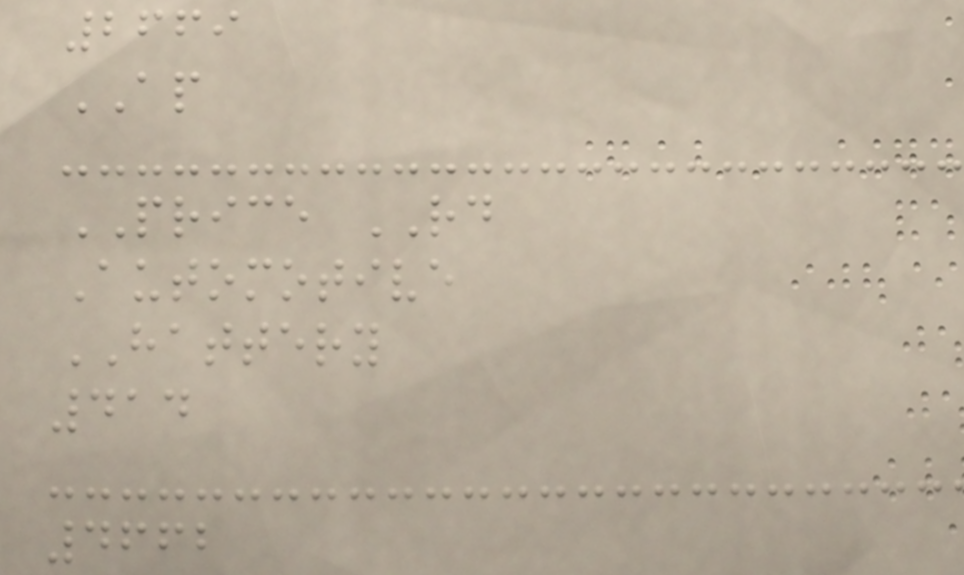2669
AP
PRICE RD
Automotive
HATTERY
414
4662
